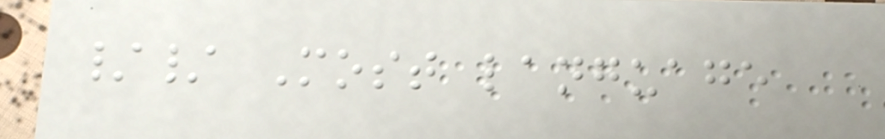// Most language
